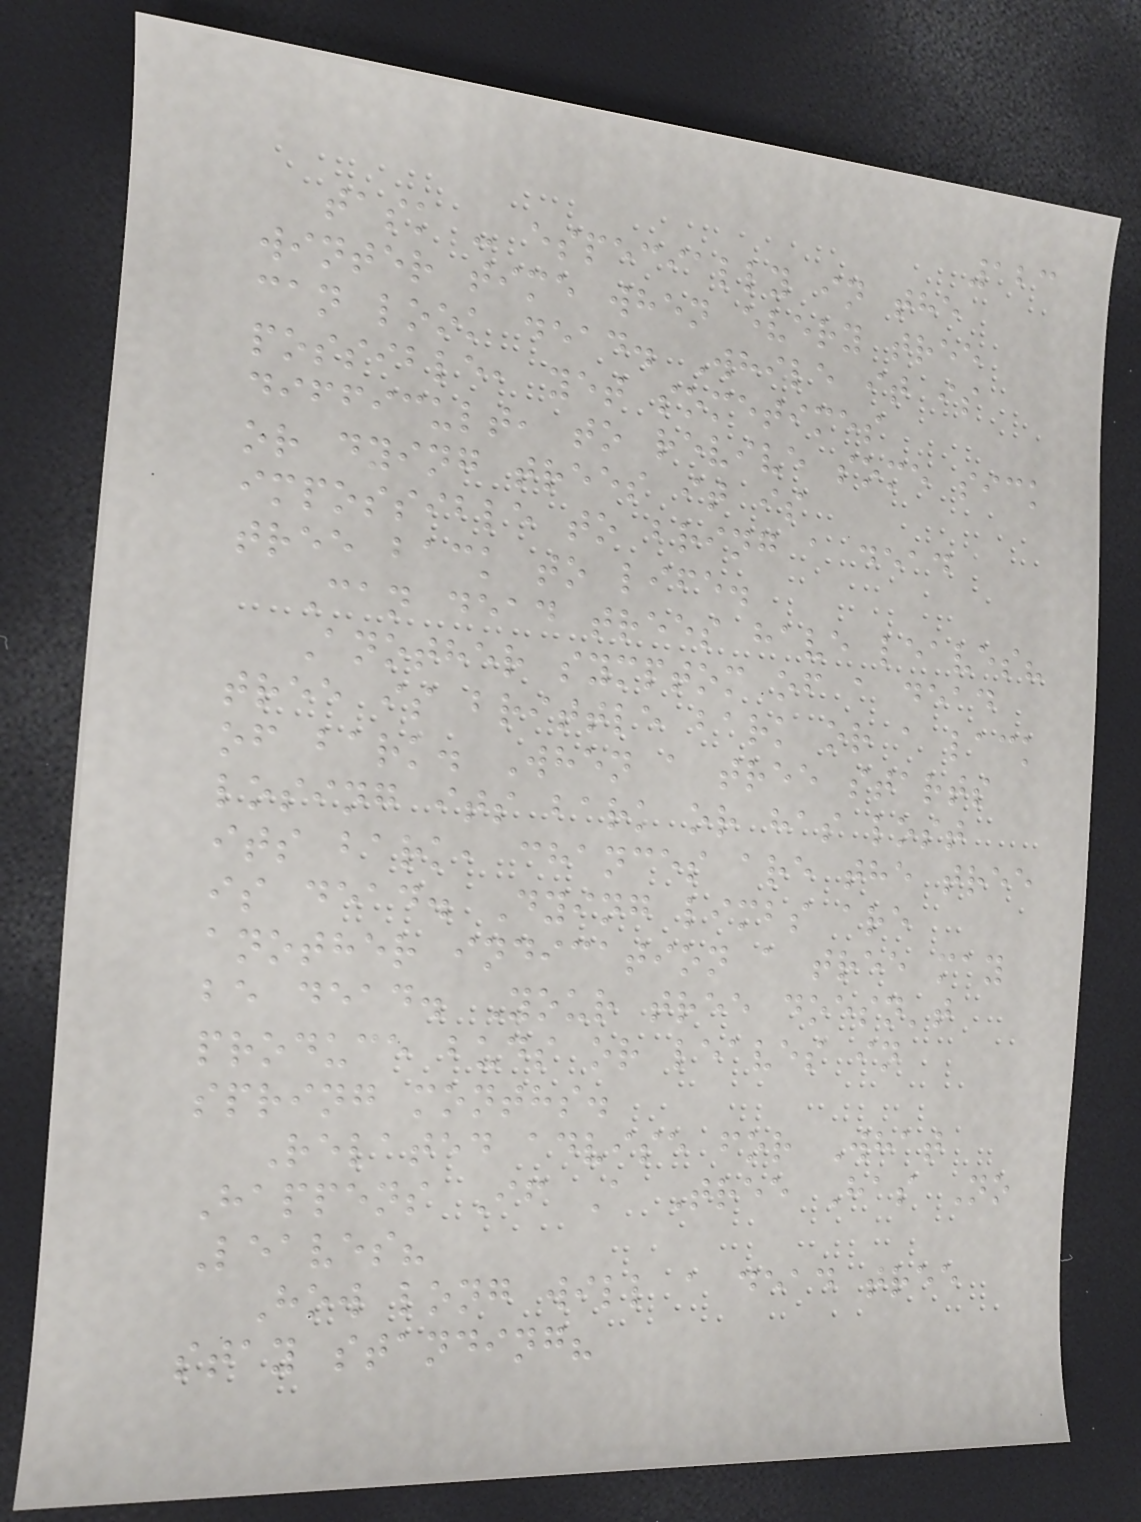123
task - especially in the
winter time when every tree
can look dead. While it is
possible, yet sometimes
difficult, to revive some sick
or dying trees it is
impossible to bring a dead
tree back to life.
Can dead trees have leaves?
Another symptom of a dead
tree is brittle bark or a lack
of bark. When a tree starts
losing its bark or has lost
its bark, chances are the tree
is dead. Dying limbs are
another indication a tree may
be dead. Your tree doesn't
produce buds or leaves in
spring months.
Related advise for What
Happens If A Tree Has No
Leaves?
How long will a dead tree
stay standing?
